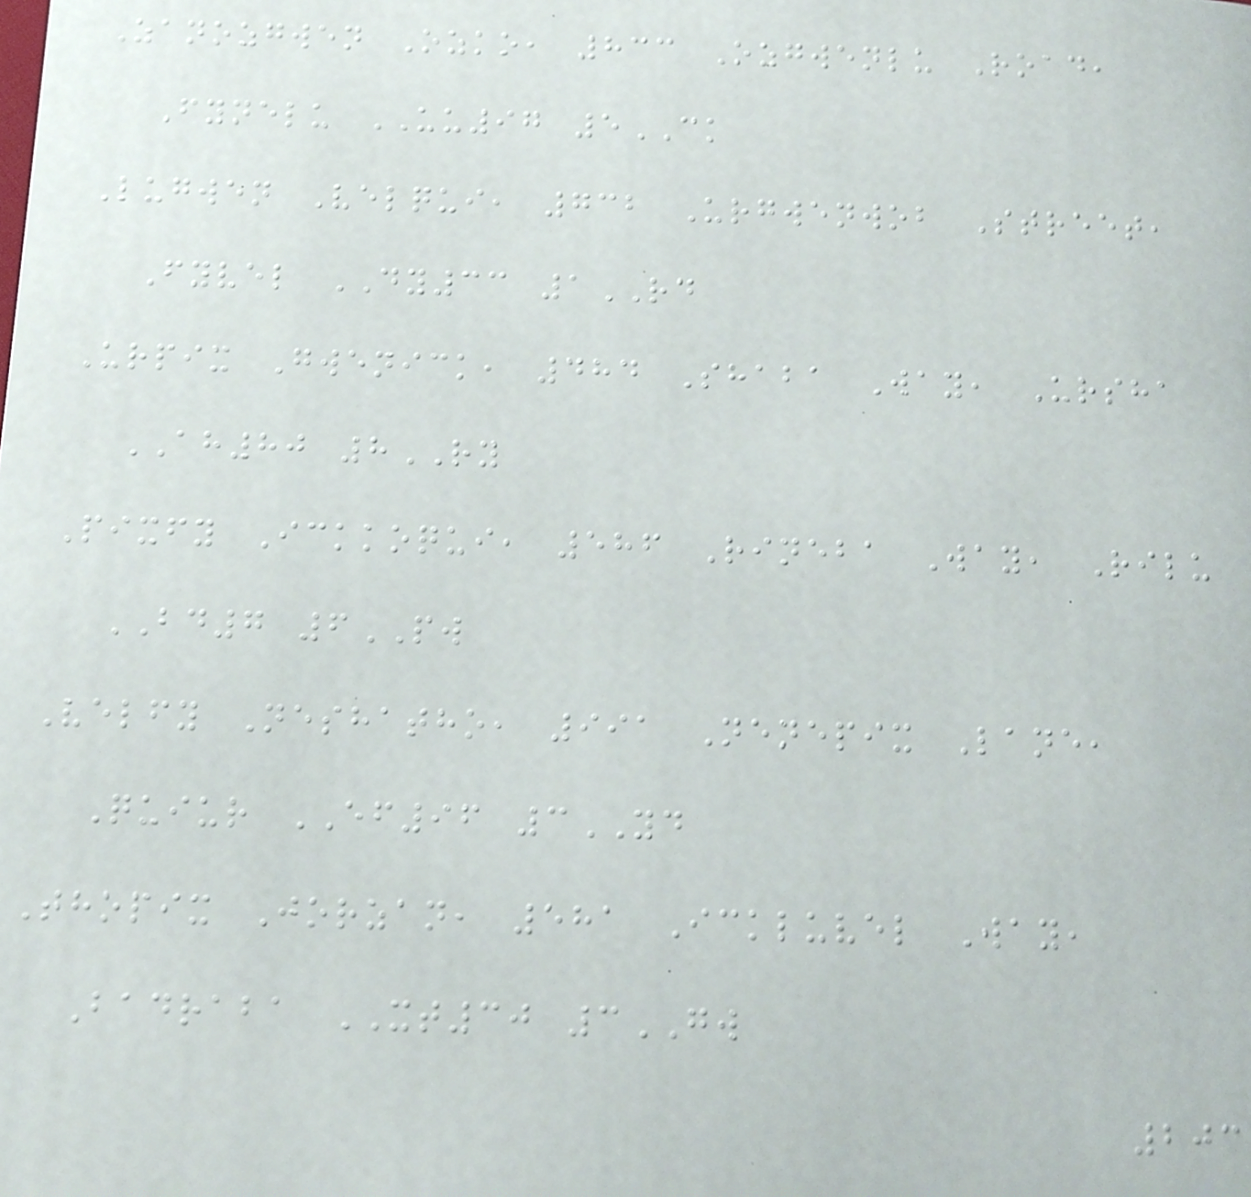Zanozgwen Ozko, 833 Ozgwenlu Road,
Fynelu UU97 5CK
Lugwen Velqui, 732 Urgwenwob Street,
Fyvel DY33 1RD
Urpix Gwenick, 484 Shaba Way, Ursha
AH80 8RY
Pixfy Ickkoqui, 586 Rineba Way, Rilu
BD7 6PW
Velfy Neshatho, 991 Nenepix Lane,
Quiur EF96 3YD
Thopix Jorzan, 581 Ickluvel Way,
Badraba XT30 3GW
203
